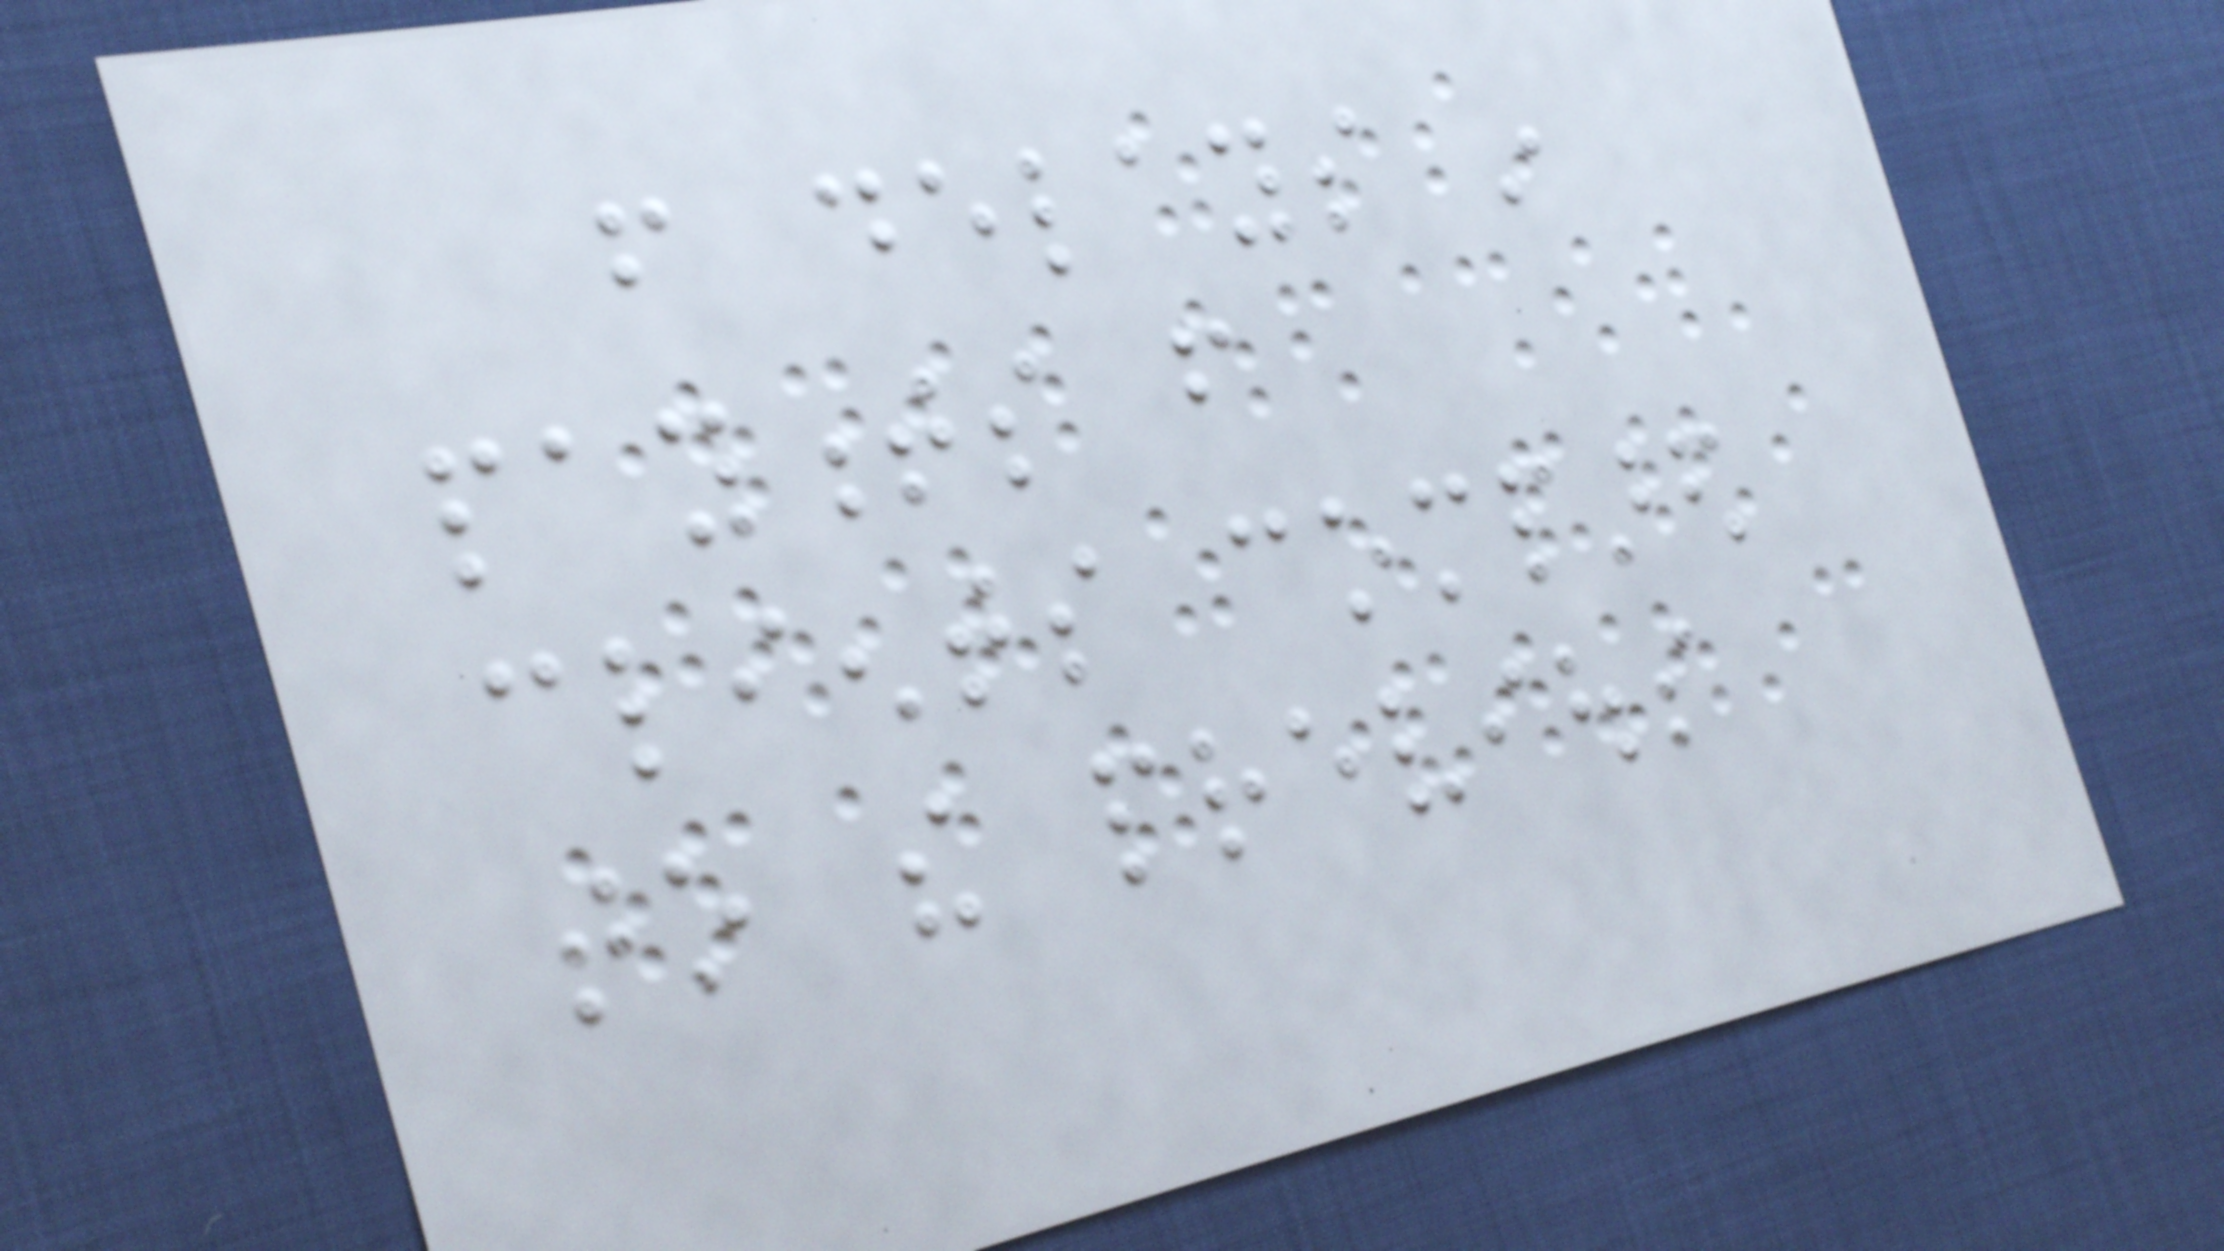from delays in
payments from
clients compared
to the previous
